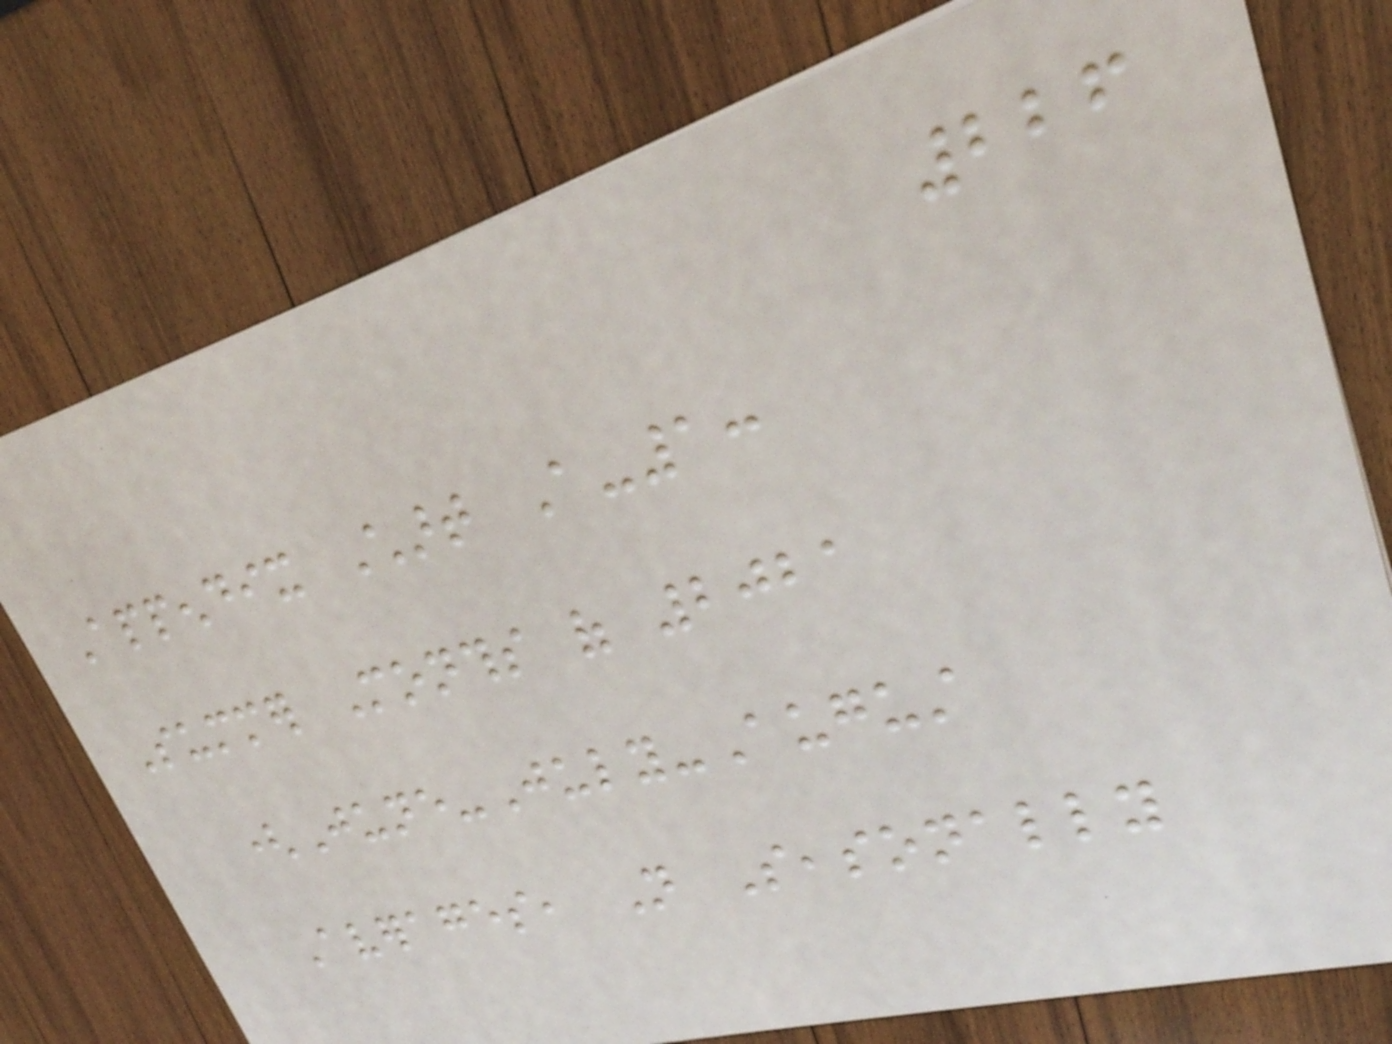226
Appendix Chart A-1:
Summer Months of 2021
(June-July-August
Averages, Not Seasonally
